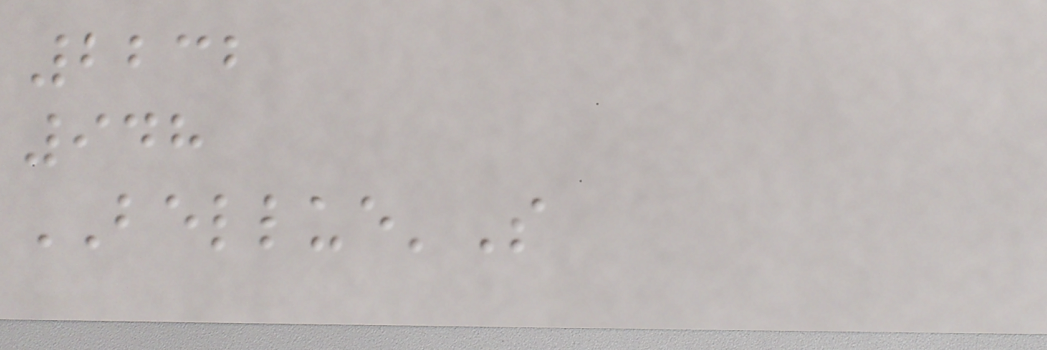2232
948
BELLUE'S
